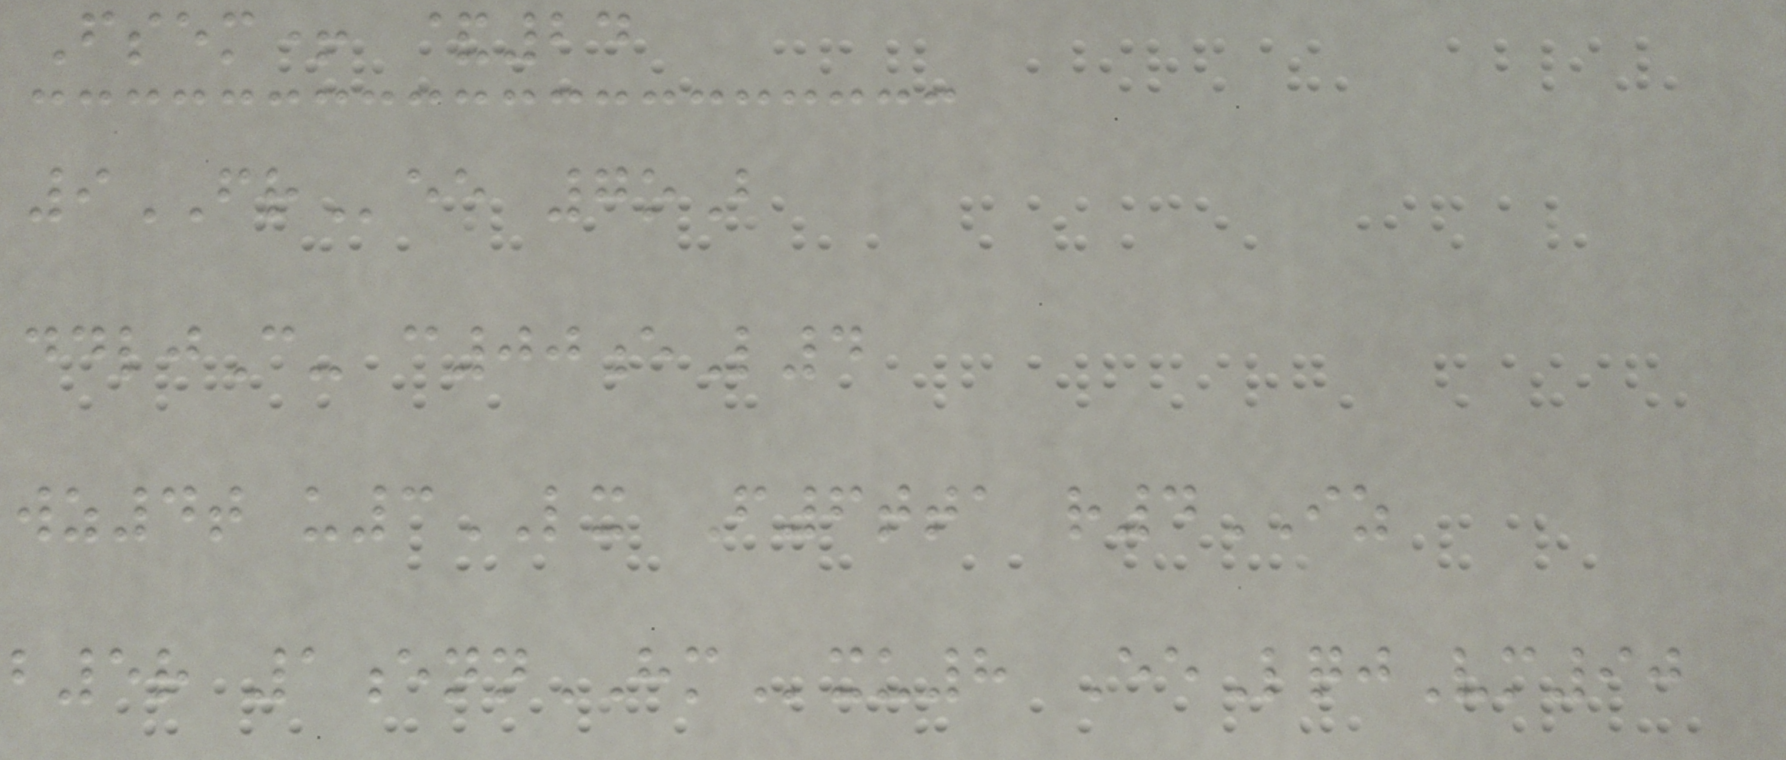Fsem+ &24
9FRee 7oB
ddljC- c00eL4
wz4t u3LX F6tta r4IZ
b5r 1ennHMxu8 EeLqjVm90
